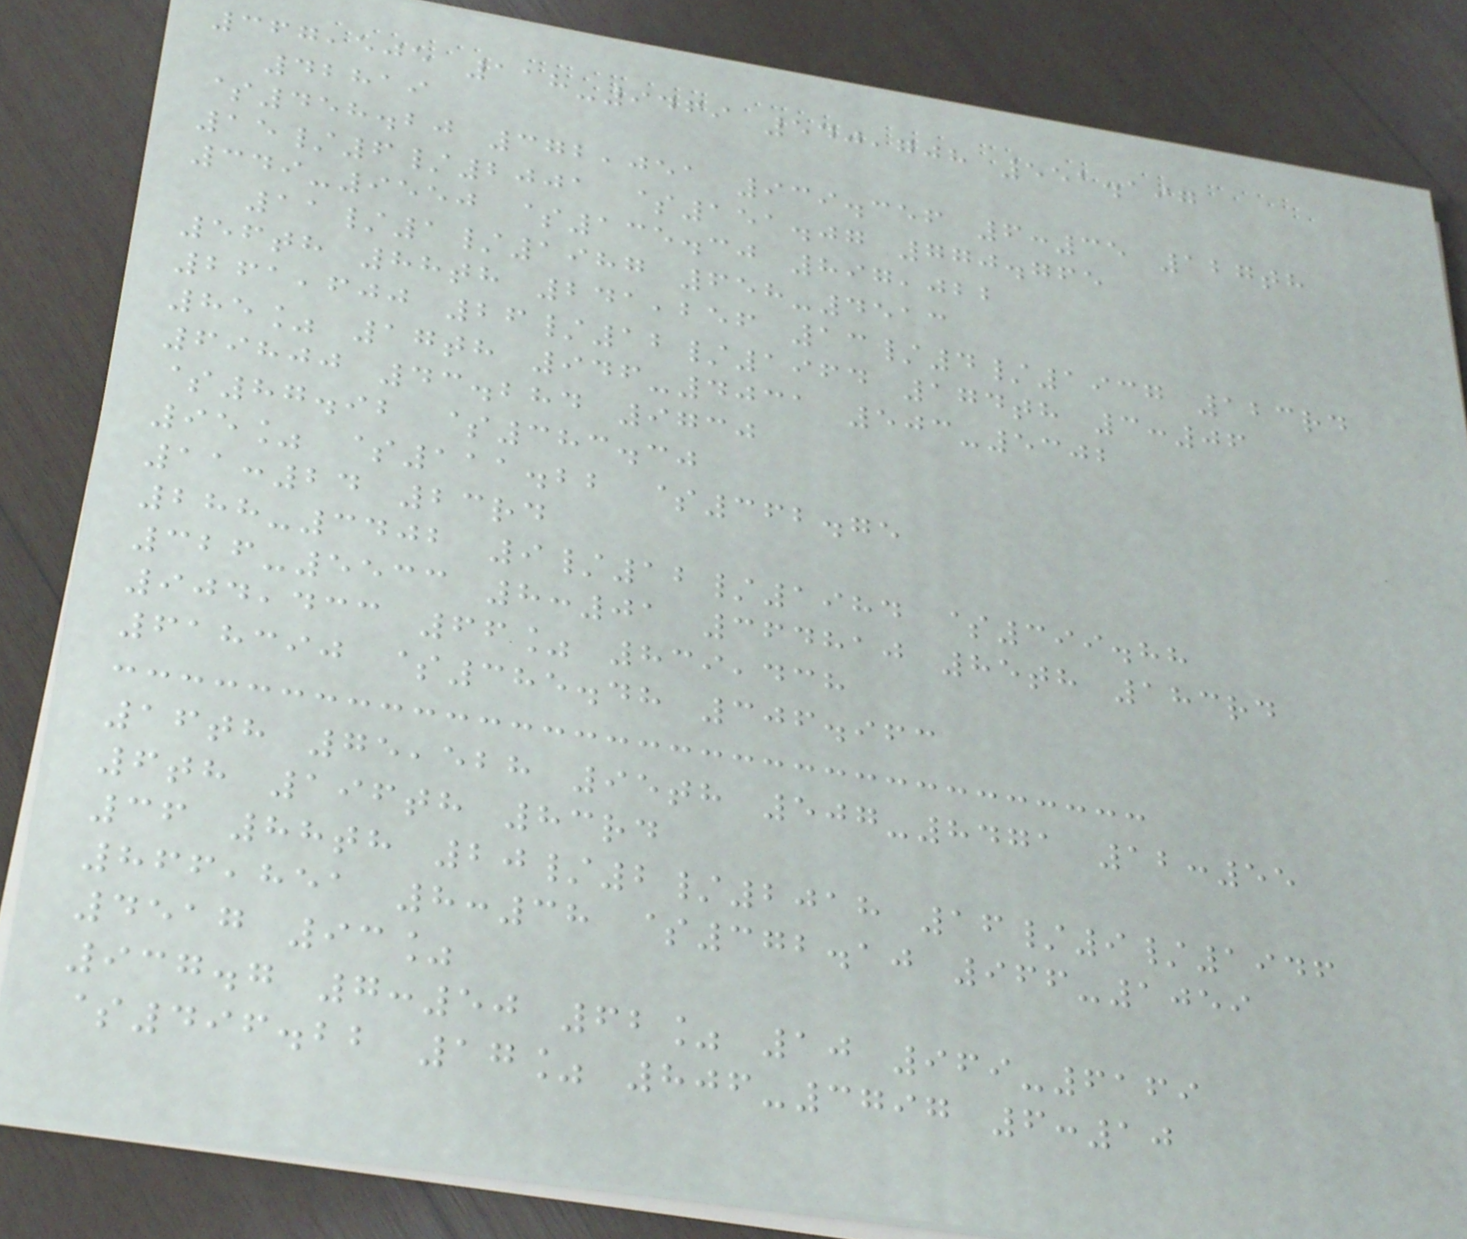367,505 118-9469 540,708 551.197
42819
$458.20 372,051 939.356 6:35 127th
15/6/2001 $151.07 770.765
349-9550 $135.30 897,022
11/1/1987 658-4513
56th 88th 241,256 13/4/1937 123rd
261,600 26/12/1964 174th 3:06
85% 17th 946-4031 503-5302
69800 43.284 9730
$87.92 $383.30
95% $111.22 $362.75
11:24 23rd
288-3402 9/12/1984 $399.88
326-5533 8:01 364810 85th 183rd
904,433 66% 839,438
618390 $385.48 306.963
16th 75,528 95th 507-8471 12:55
6th 196th 83rd
36 88th 20/2/2018 16/9/1946
866,851 8:38 $372.10 966-1059
4517 93%
937.7 7:50 62% 10 969-6169
$496.22 17% 806-3797 6:10
